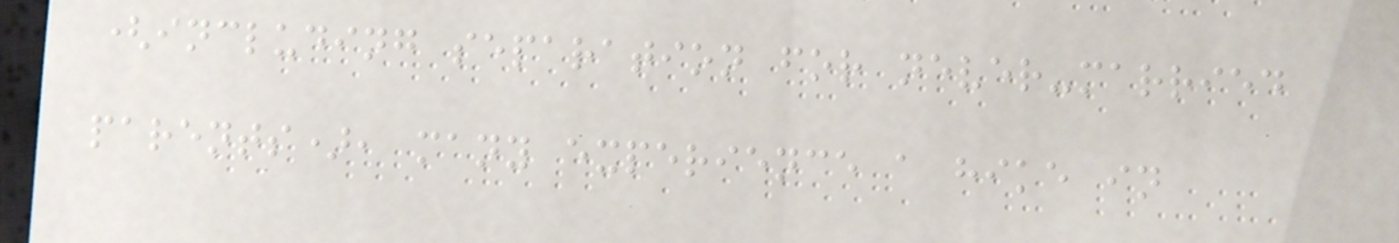(including separation for never-married
parents), many experience a hike in
